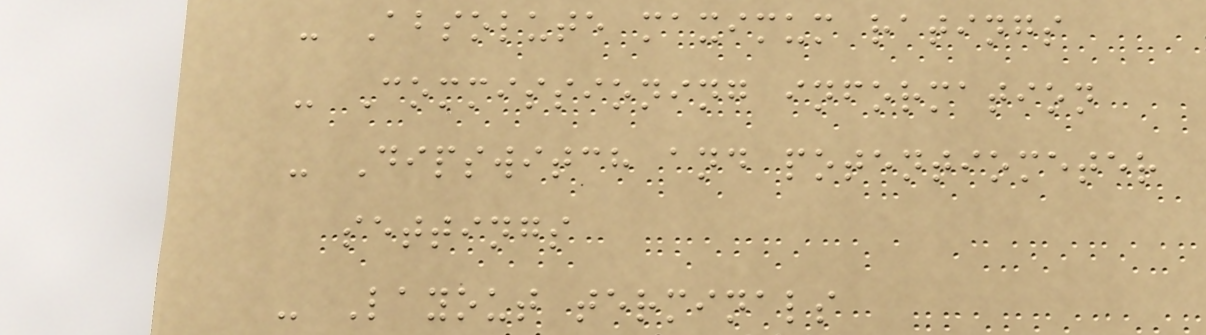- Absolute maximum ratings
- Commissioning information
- Dipswitch and potentiometer
settings
- Layout terminals
